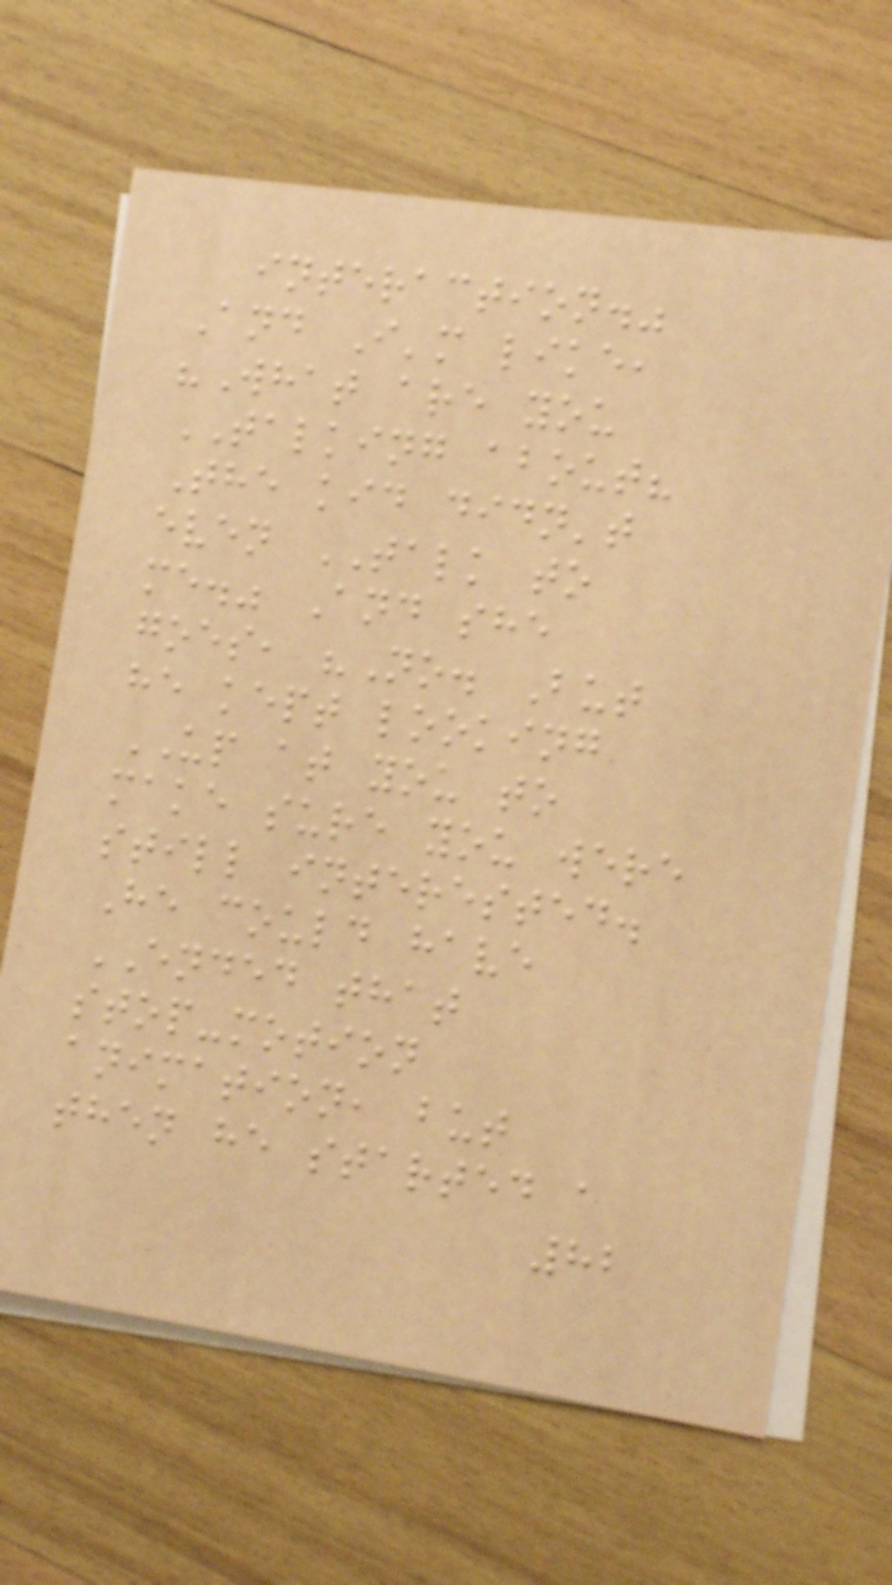interaction."
And I'm like,
"What are you
TALKING about?
The kid didn't
even TALK to
me." And she
goes, "No. But
he kept looking
UP at you to
make sure you were
still interested.
He could have
ENDED that
stop-motion
animation, but
then he started a
82
